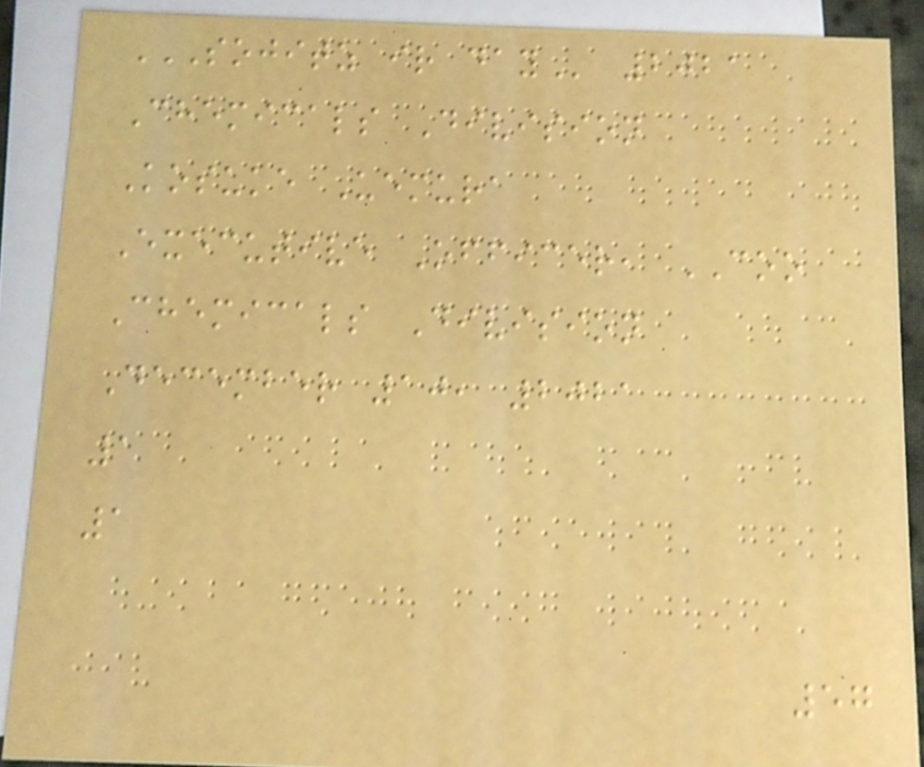SOJITZ IR DAY 2021
Chemicals Division
Kosuke Uemura
Executive Officer, COO
Chemicals Division
December 10, 2021
1
1
57
